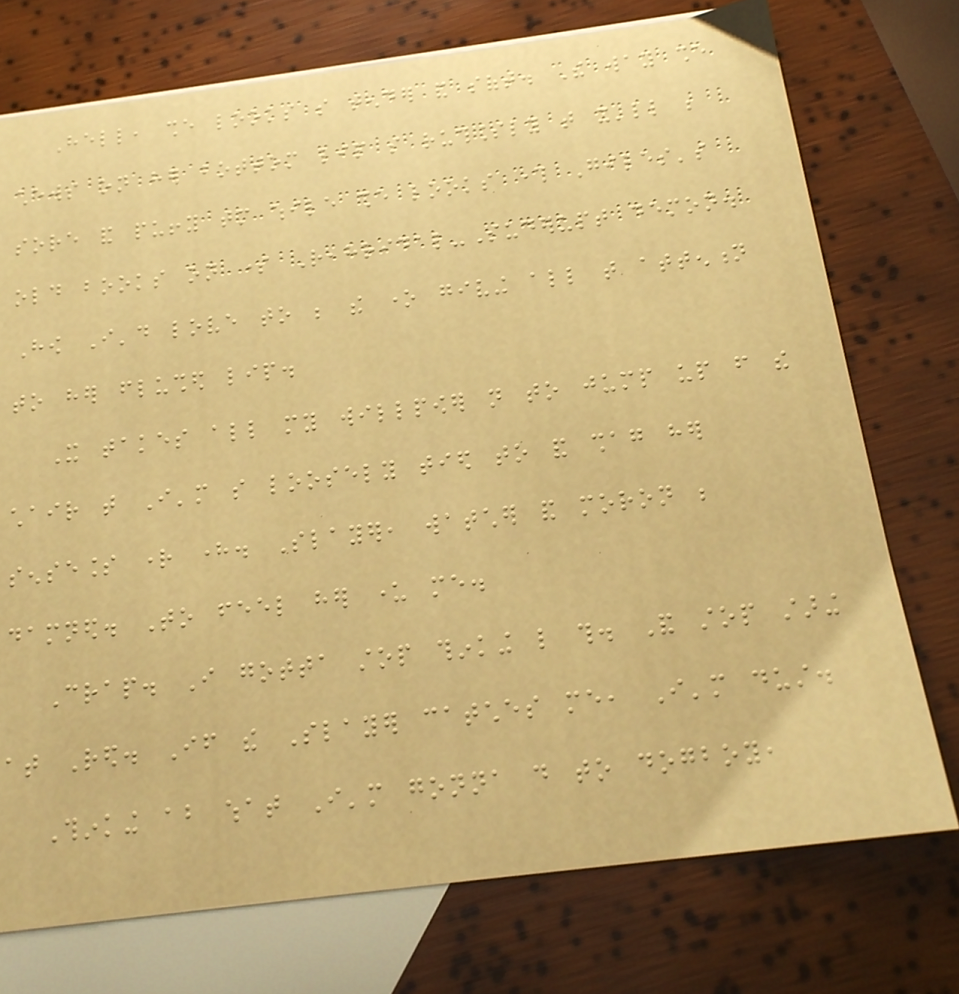Hell, she looks so tender and soft. The way she
chews on her bottom lip so ruthlessly that it'll be
sore and puffy tomorrow while she looks through Giles's
old books on some Reahridal-Suderupt demon.
How I'd love to be the one giving all that attention
to her flushed lip.
It takes all my willpower not to jump up from the
chair that I'm so loosely tied to and shag her
senseless right here. Slayer, watcher and moron be
damned. To feel her under me.
Crap. I gotta stop thinking like this. And stop staring
at Red. If the Slayer catches me, I'm dust.
Thinking about what I'm gonna do to dogboy,
